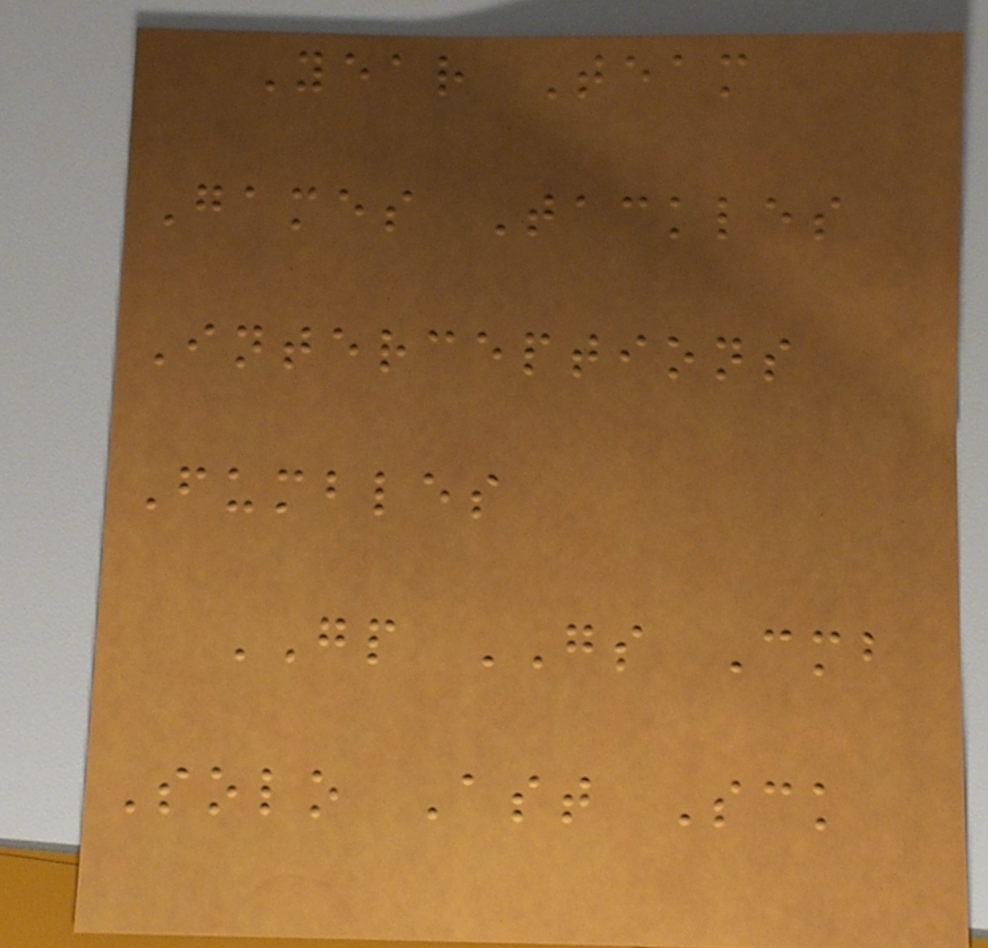Year Team
Games Tackles
Interceptions
Fumbles
GP GS Cmb
Solo Ast Sck
